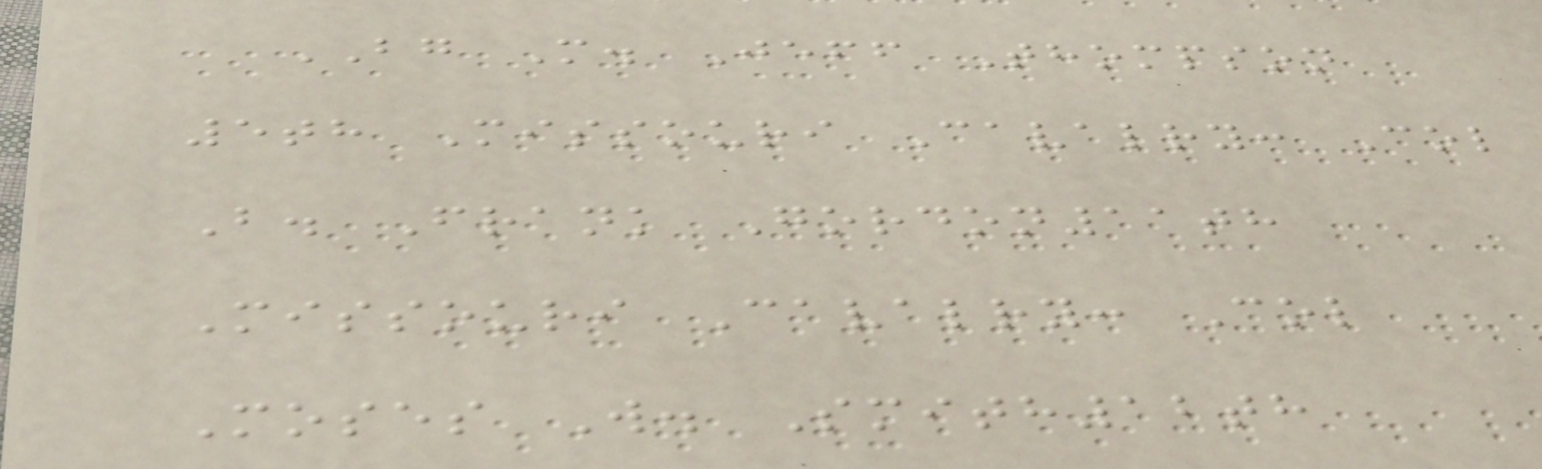BG M. Jeff Thompson
5th Missouri Cavalry: Col
B. Frank Gordon11th
Missouri Cavalry: Col
Moses W. Smith12th
